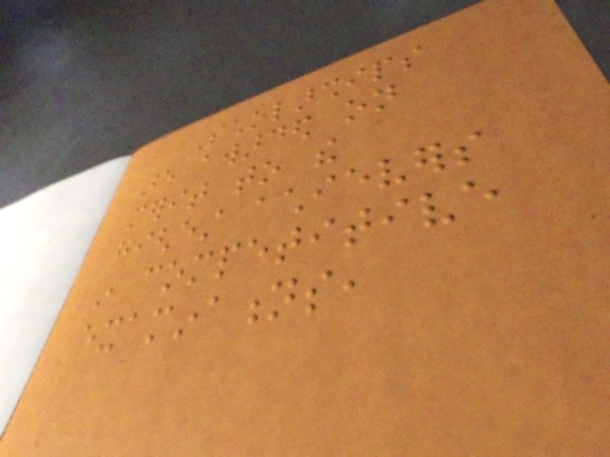Scholarships
are awarded on
merit to the
highest achievers
in competitive
examinations,
